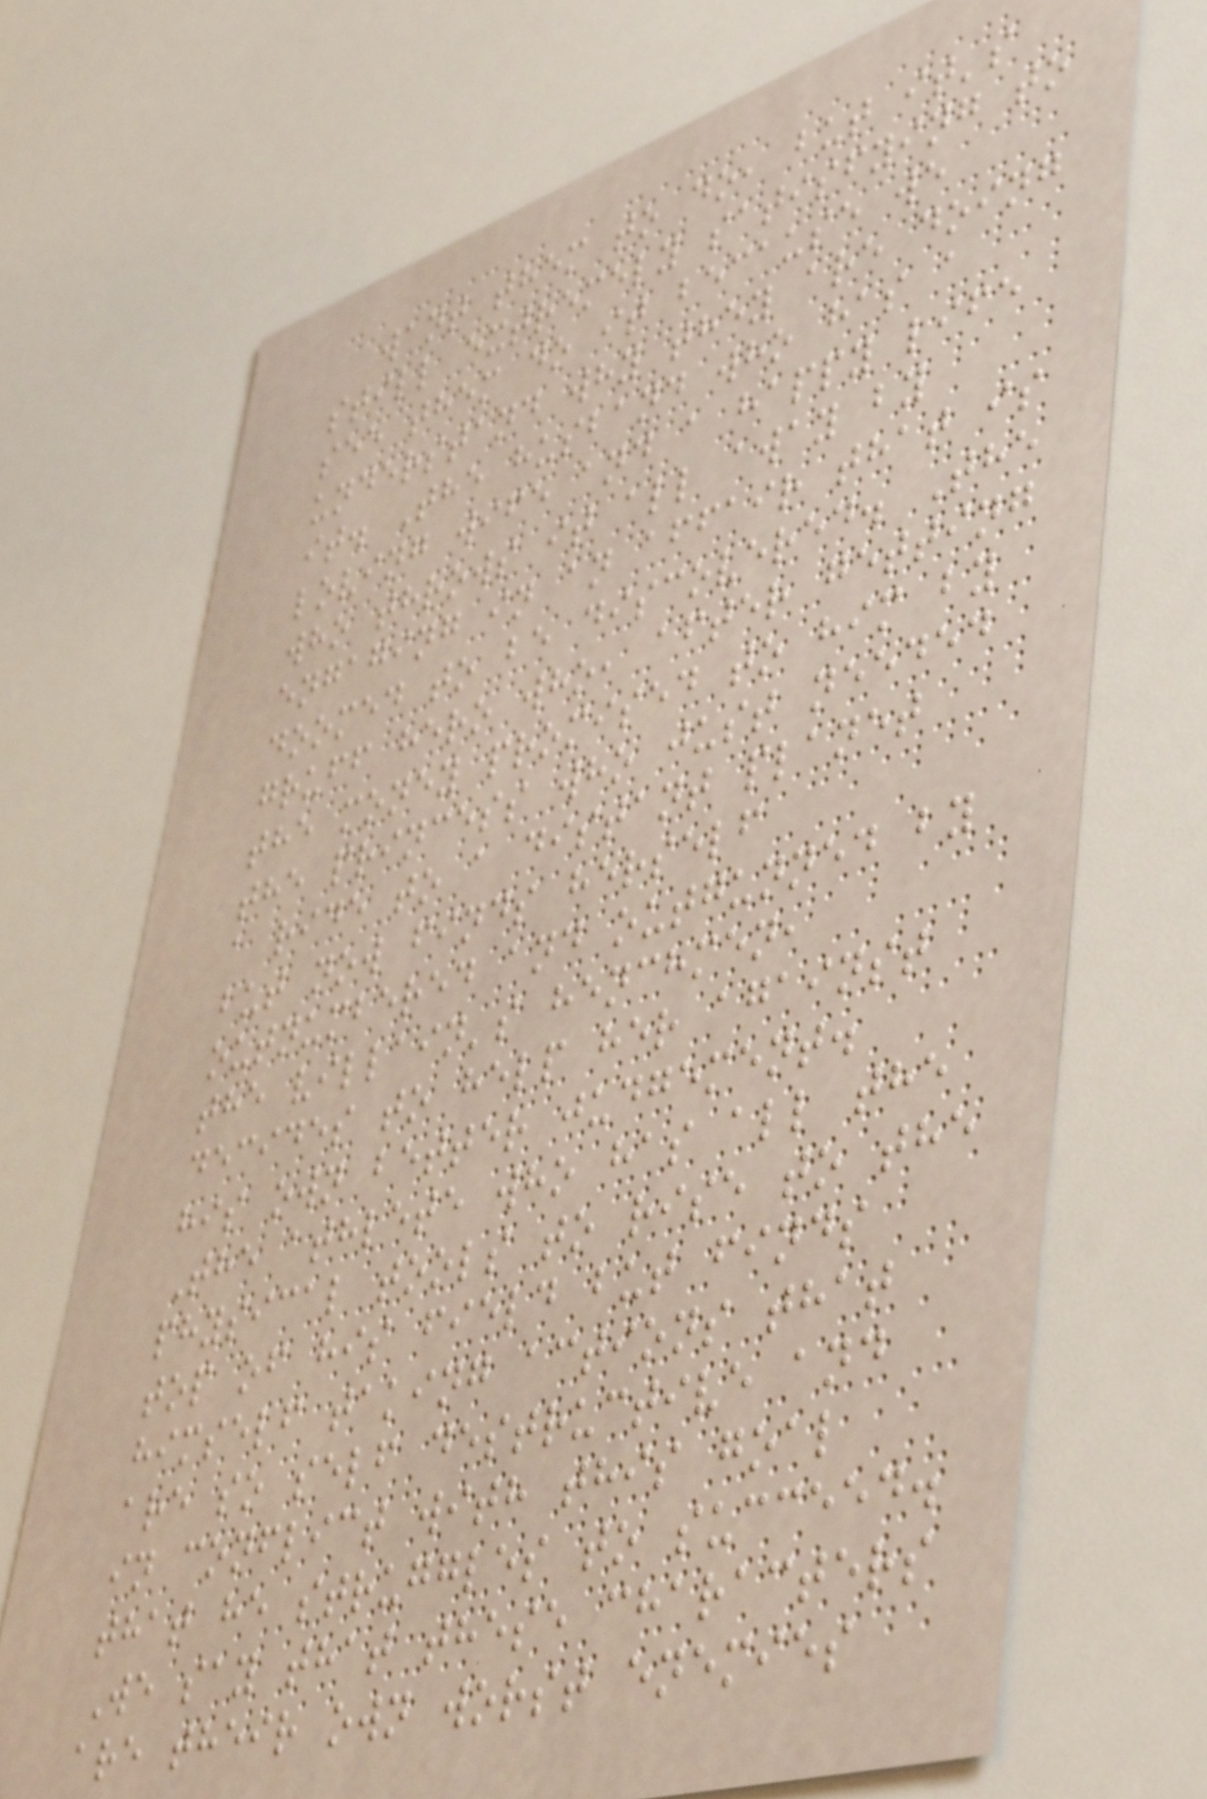want them to do, but it's
still extremely satisfying to
see them do it because we
understand why they are doing
it. The husband who has a
loving wife and a happy life
who throws it all away by
engaging in an affair that is
doomed to be discovered. The
gruff hero who, after getting
the money promised to him by
the princess who just needed
a ride to a distant planet
but now finds herself
outnumbered and outgunned by
the villain's henchmen,
decides to help her against
his own better judgement.
The athlete who has all the
physical tools to rise to the
top of his field but finds
himself taking actions that
are so self destructive and
in conflict with this goal
that he struggles to succeed.
We say that these characters
are their own worst enemies
